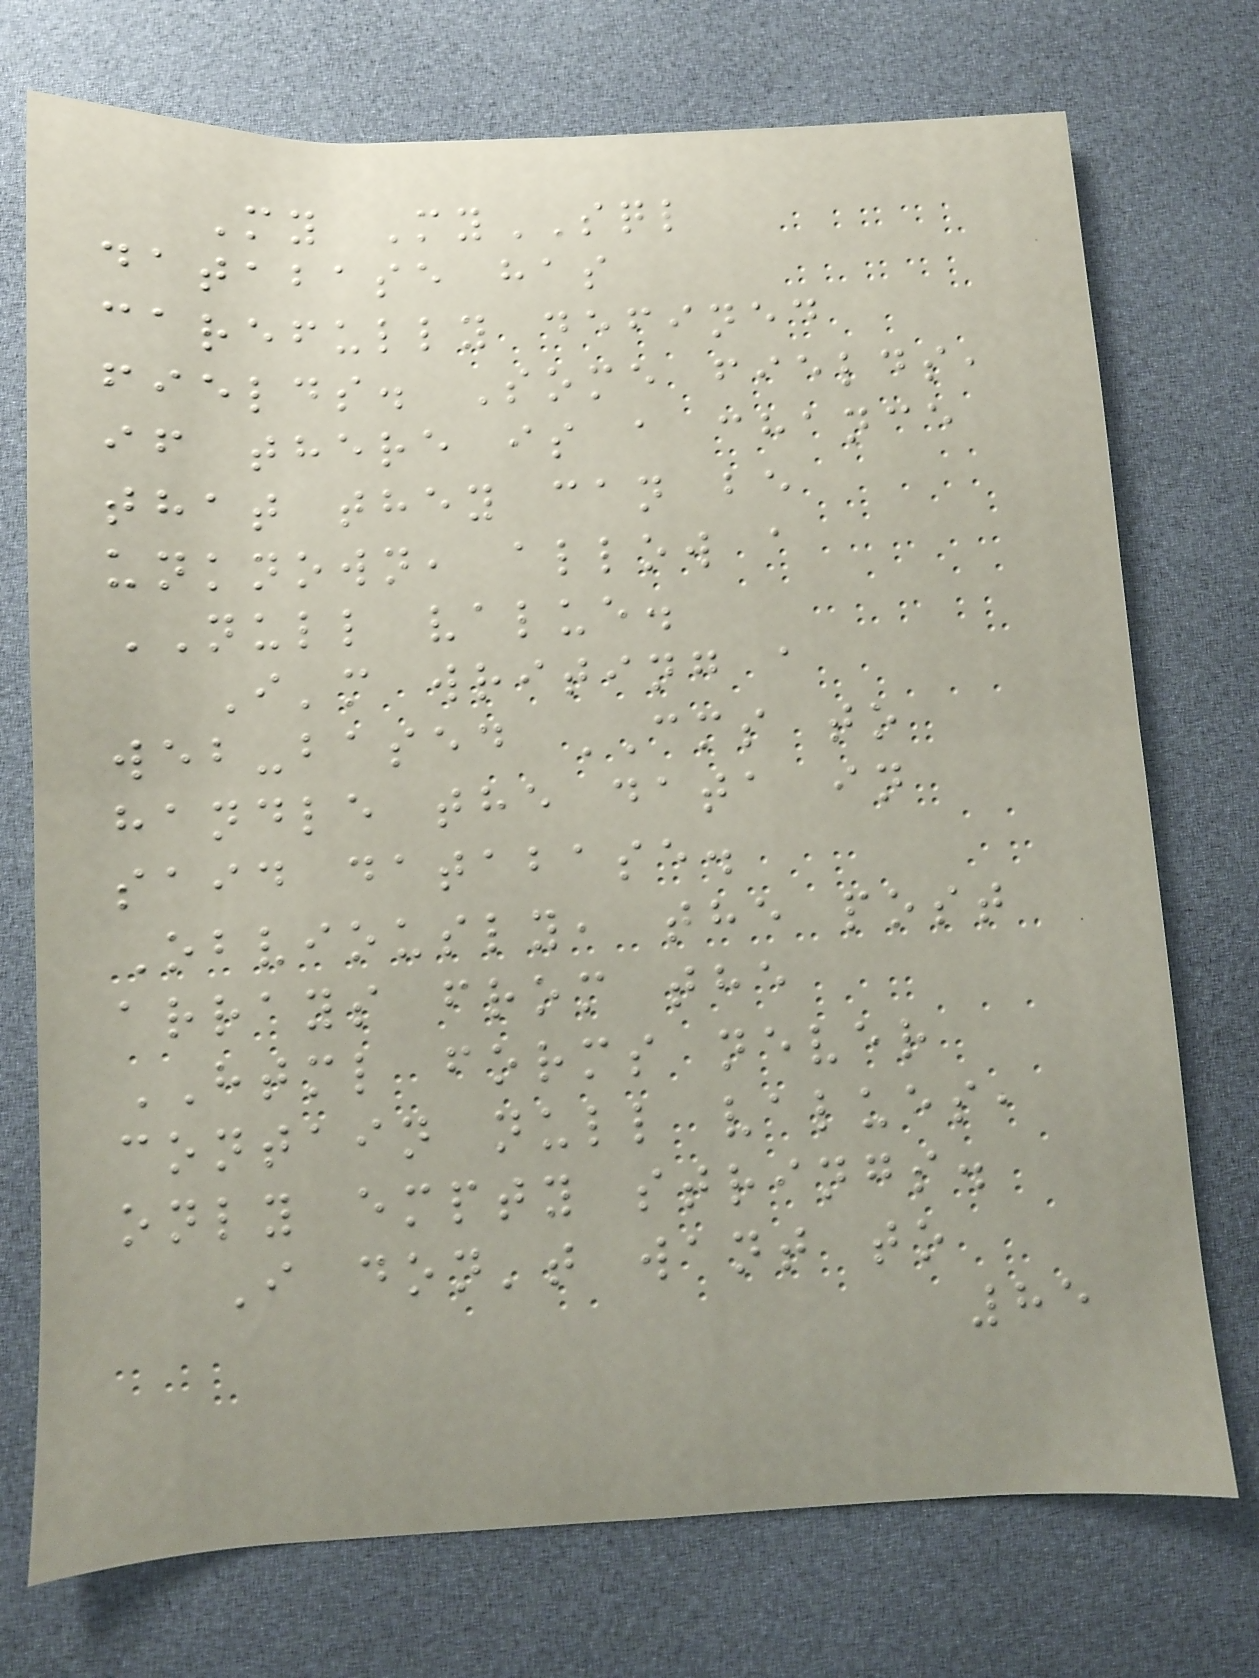My MySQL
database has
carefully defined
fields. Some fields,
if there is a chance
that they can be
unknown, allow a
NULL value.
I'm writing a
web-based CMS to
handle the data in
said database.
Obviously, the post
arrays from the
HTML forms never
contain null values,
only empty strings.
I don't want to
85
